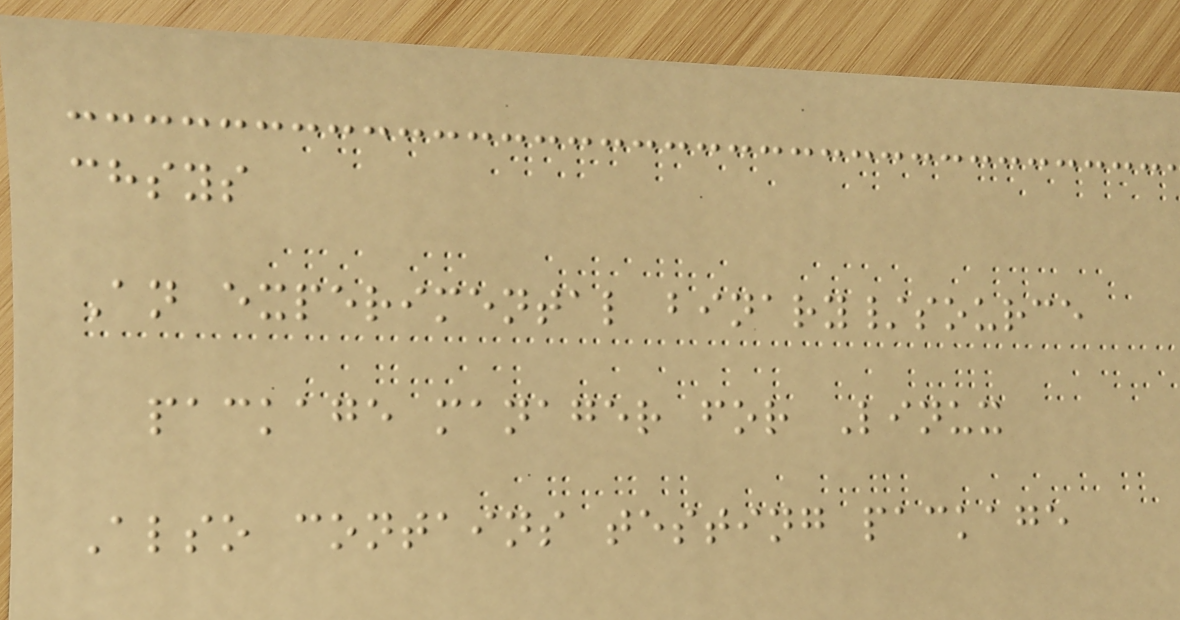chsys
An experimental binary/source
package manager for Linux
Also contains testing package
